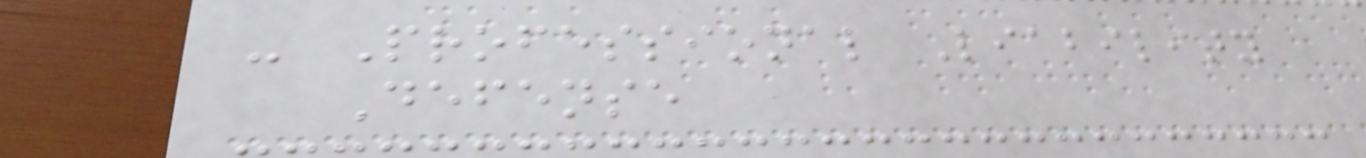- Professional Liability
Defense
